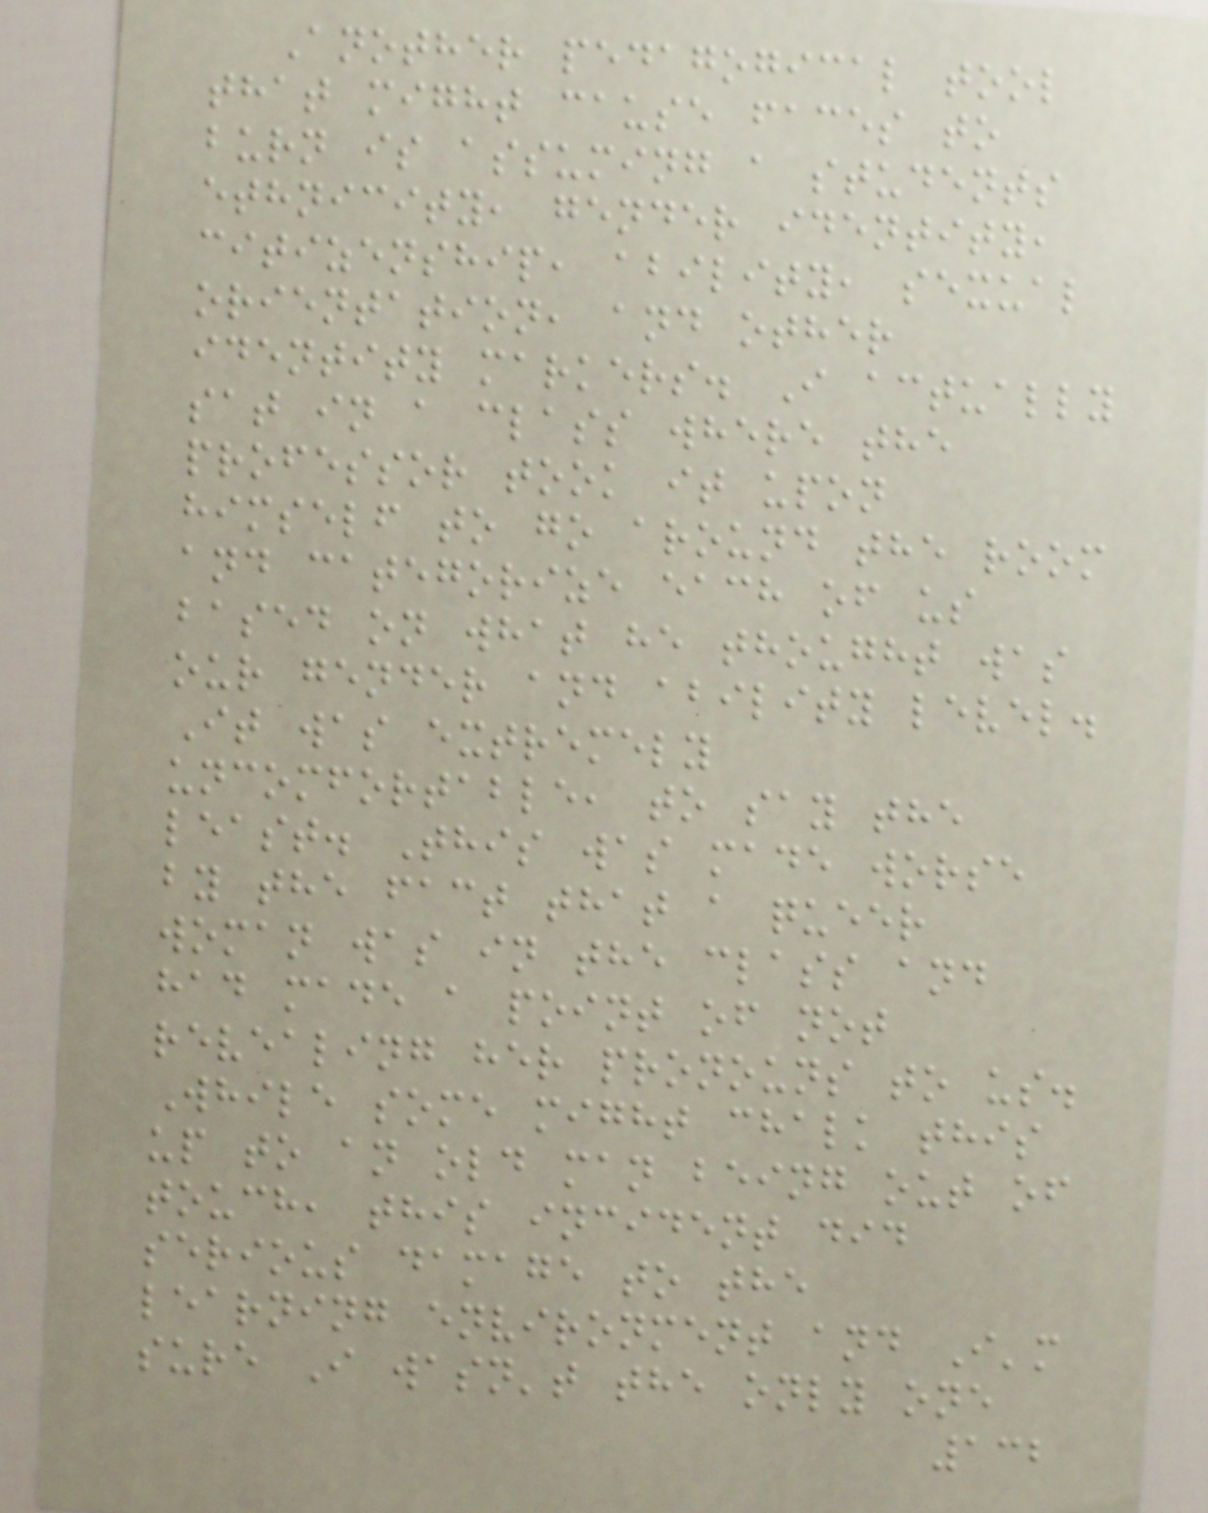Another pedagogical tool
that might cause faces to
burn is assuming a students
ethnicity, gender identity,
citizenship, ability, sexual
orientation, and other
identity markers. I actually
sat in a class where the
professor took it upon
himself to go around the room
and categorize each of us
based on what he thought was
our gender and ability level.
It was extremely
uncomfortable, to say the
least. This was made worse
by the fact that a queer
woman was in the class and
had made a point of not
revealing her pronouns to us.
While some might chalk this
up to an old man being out of
touch, this incident did
serious damage to the
learning environment and I'm
sure I wasn't the only one
132
